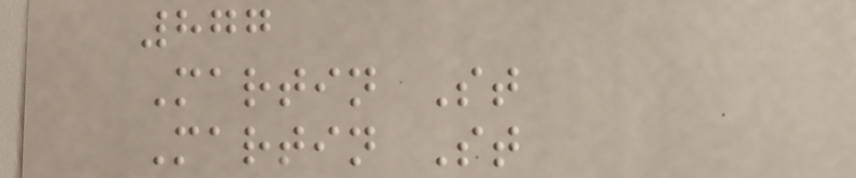877
Martin St
Martin St
